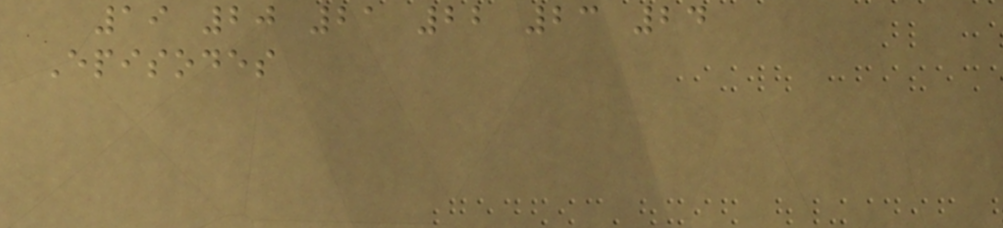19 20 21 22 23 24
Episodes
